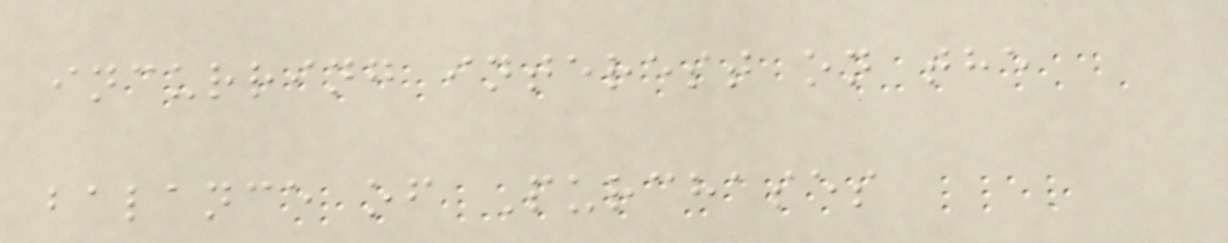incurring interest on the
balance of Purchases
